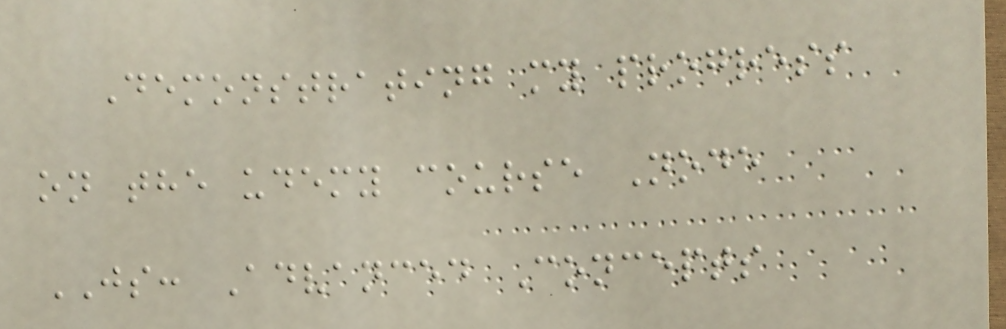Demonstrating my progress
on the udemy course Node
JS: Advanced Concepts
